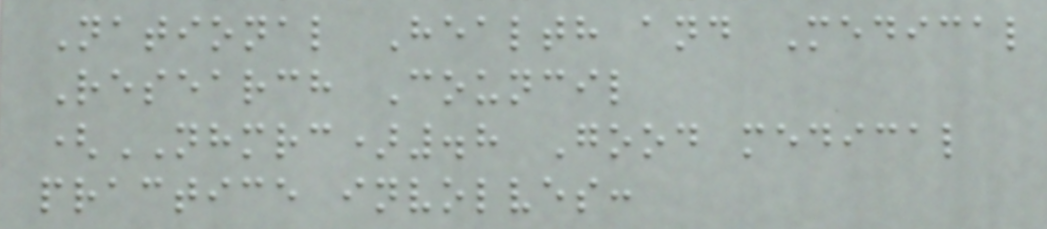National Health and Medical
Research Council
(NHMRC).8 Good medical
practice involves:
